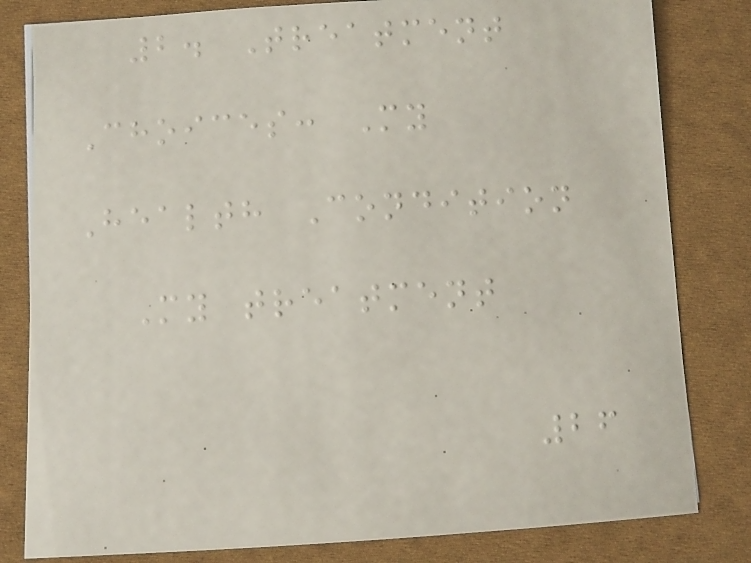2. Treatment
Choices: My
Health Condition
My treatment
26
